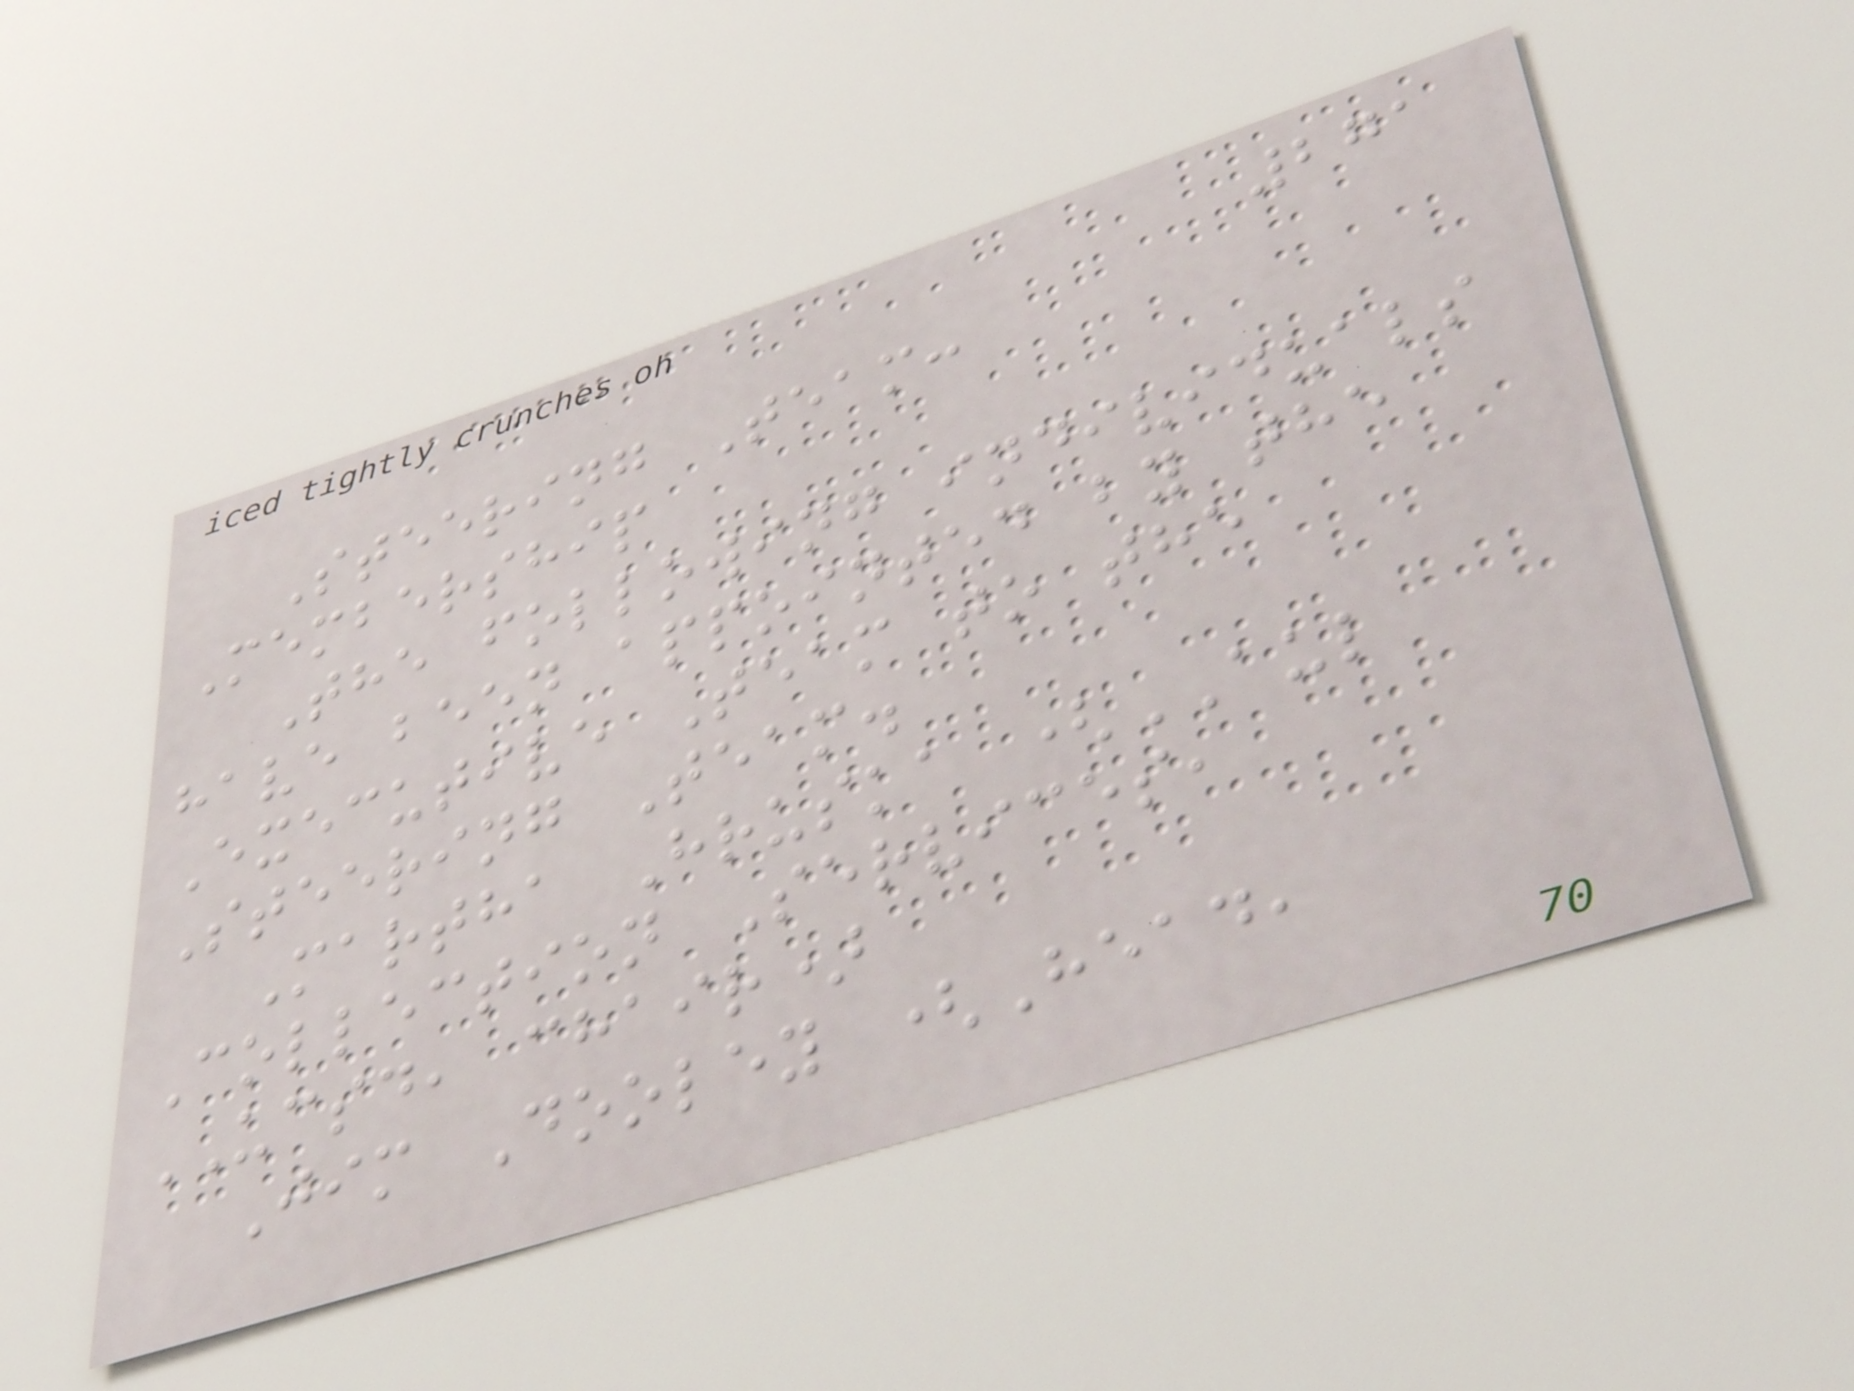271
Steering Team:
Membership
The following individuals
have been appointed by the
Executive Team to the
Steering Team.
Martha Hruska (AUL
Collection Services,
UCSD, chair)
Jim Dooley (Head,
